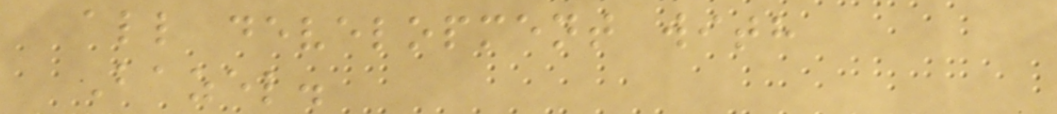all development with
Bazel.
